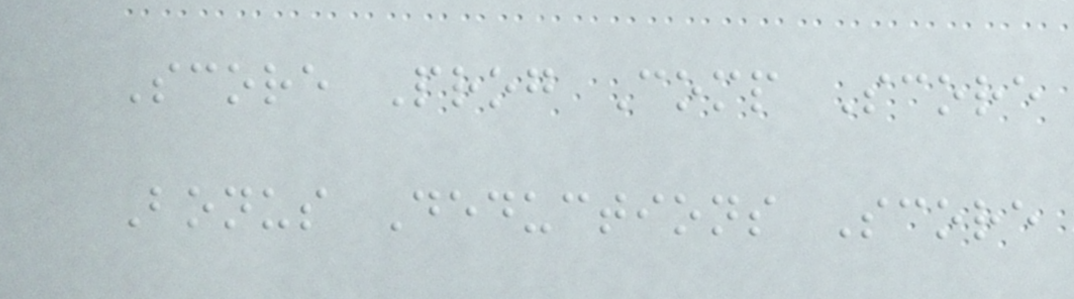Score Prog Comp Score
Bonus Deductions Score
